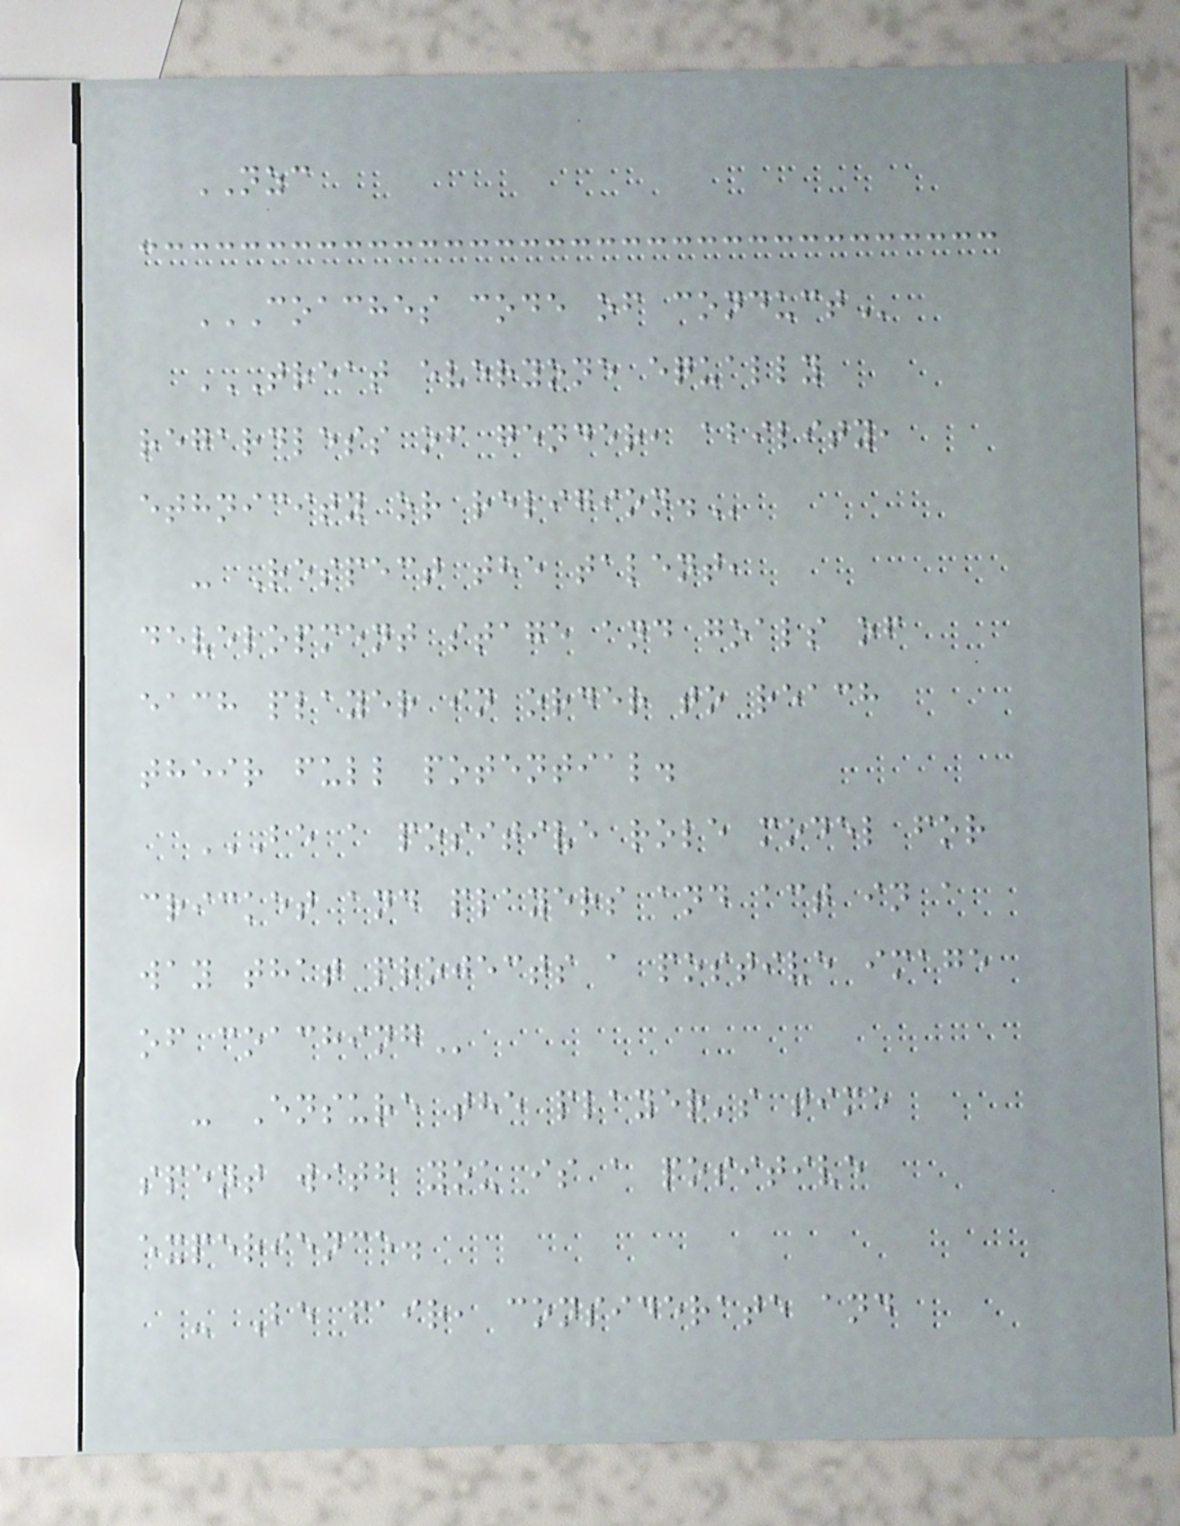NZC
COACHES CODE OF CONDUCT
TREAT EVERYONE EQUALLY
REGARDLESS OF GENDER, ABILITY,
ETHNICITY OR RELIGION.
- Respect the talent,
development stage and goals of
each player in order to reach
their full potential.
BE A POSITIVE ROLE MODEL FOR
CRICKET AND PLAYERS AND ACT IN A
WAY THAT PROJECTS A POSTIVE IMAGE
OF COACHING
- Ensure the player's time
spent with you is a positive
experience.
- Be fair, considerate and
